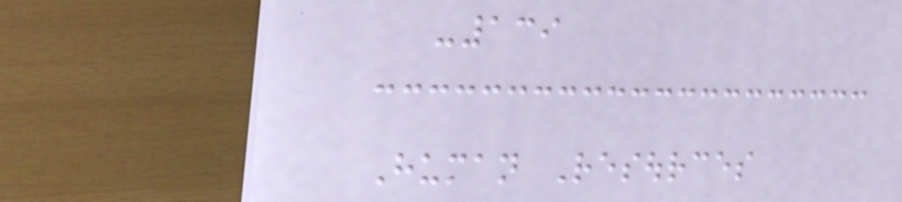-139
Human Resources
